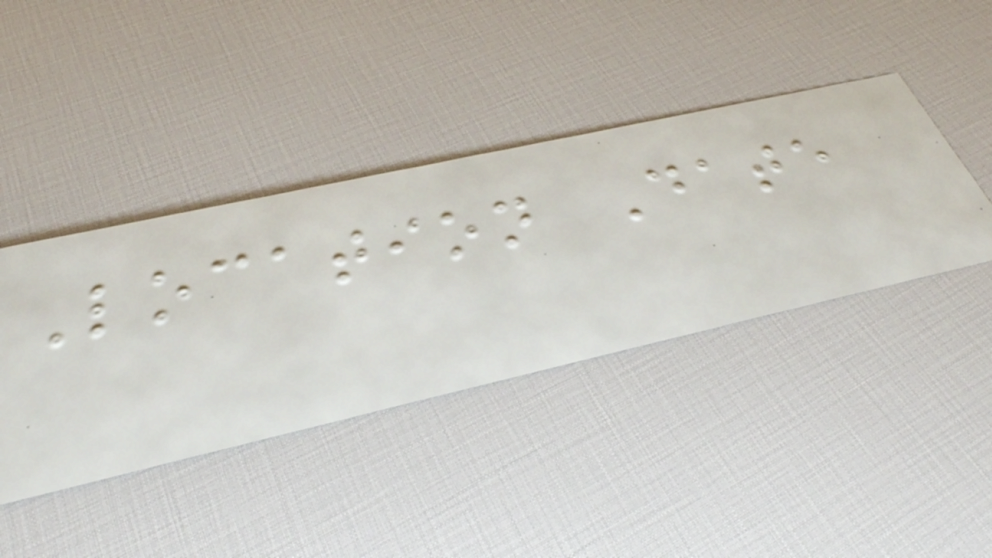Location Date
